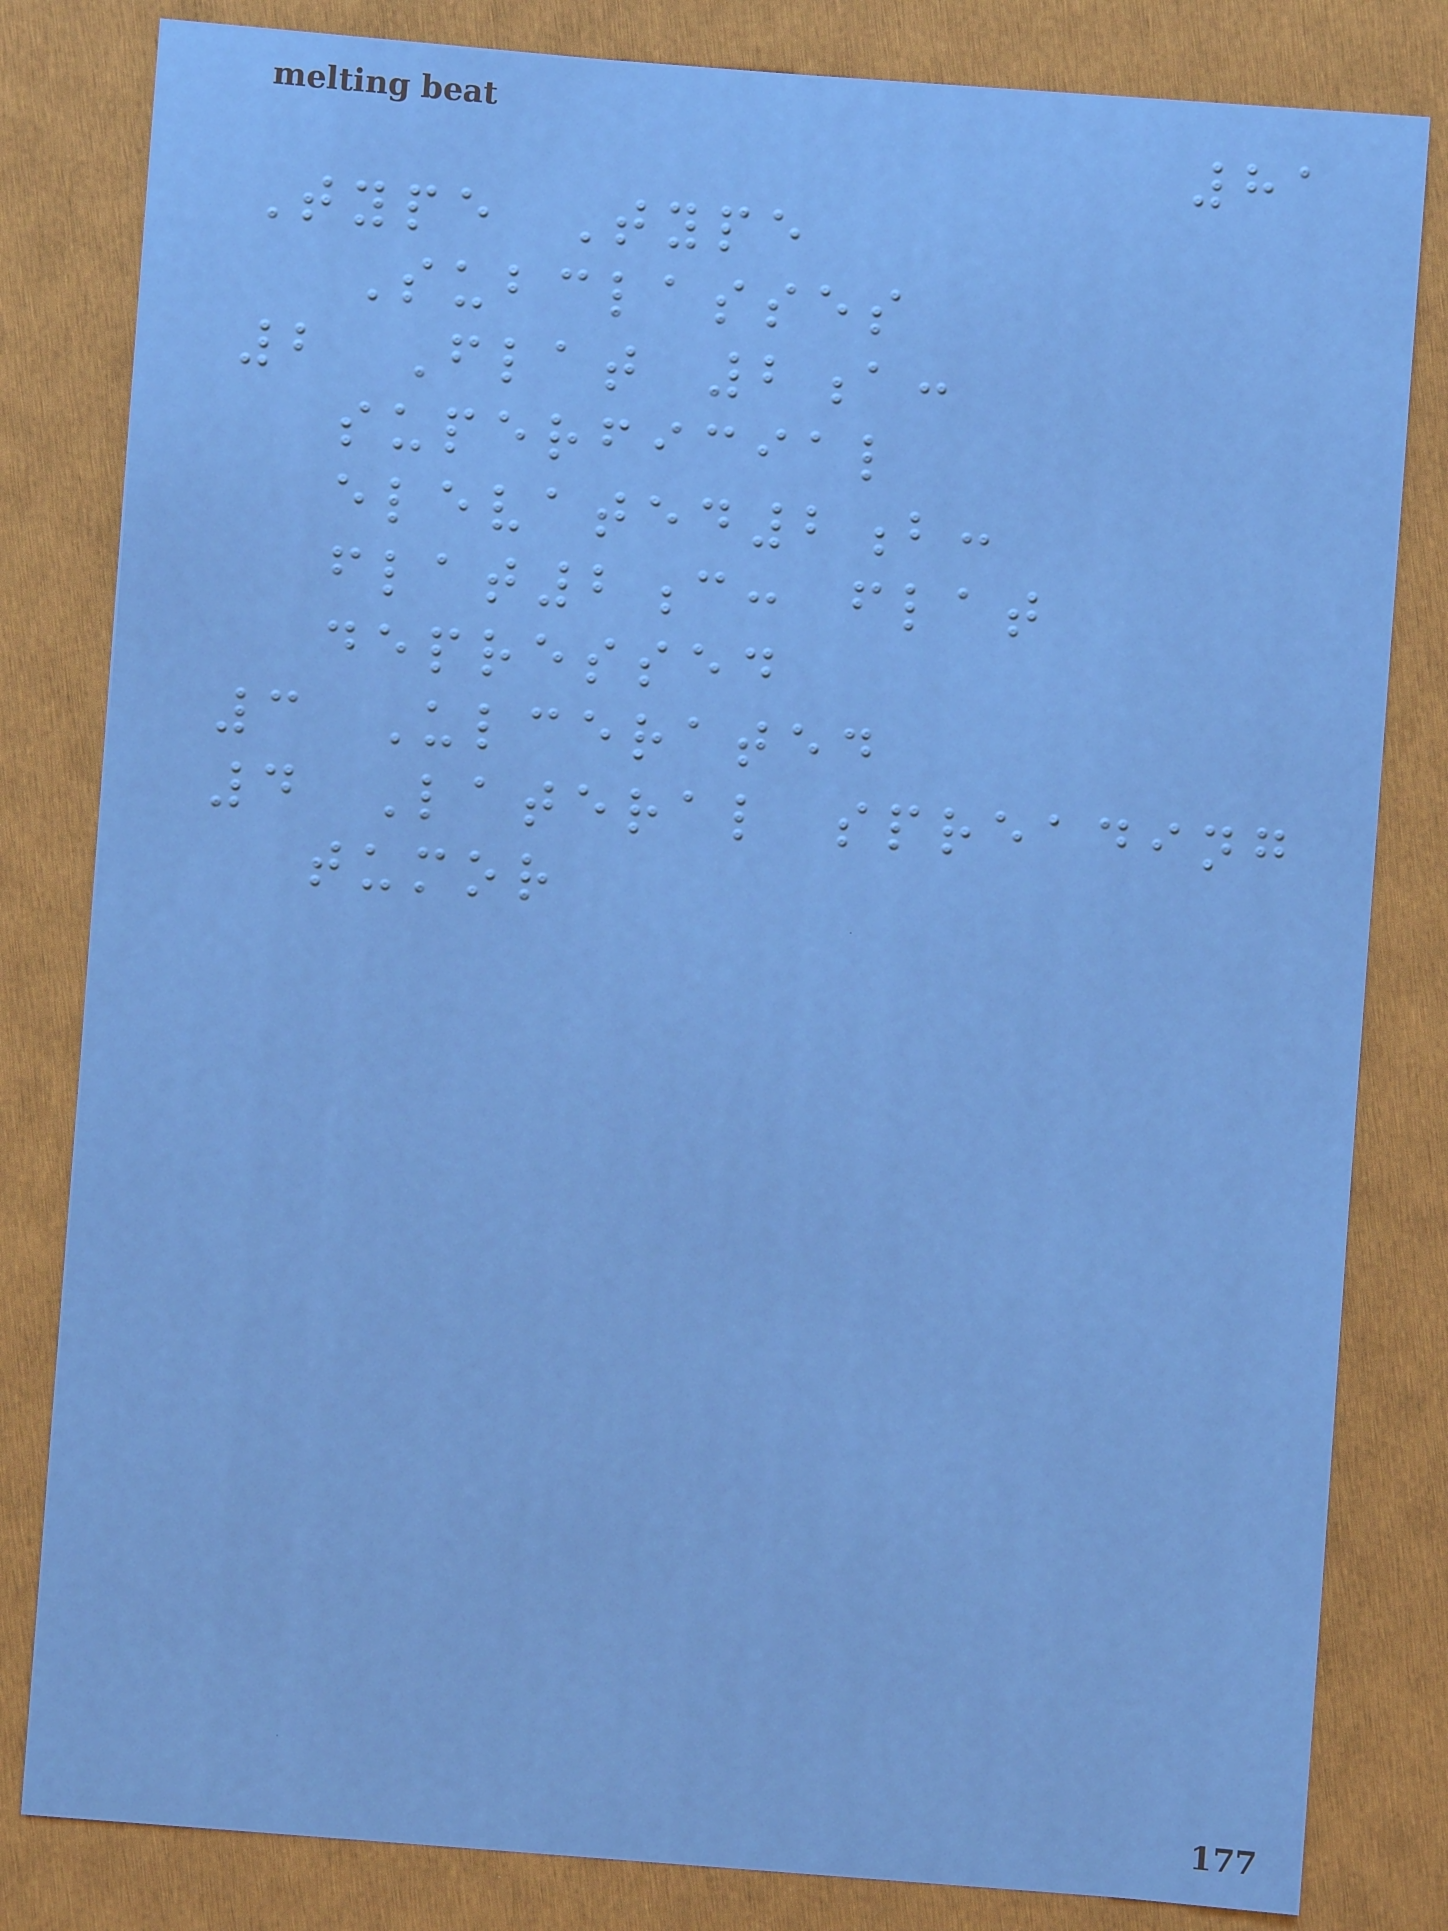81
Type Type
Subclasses
2 Flat 2a:
superficial
elevated2b:
flat2c: flat
depressed
3 Ulcerated
4 Lateral spreading
tumor
